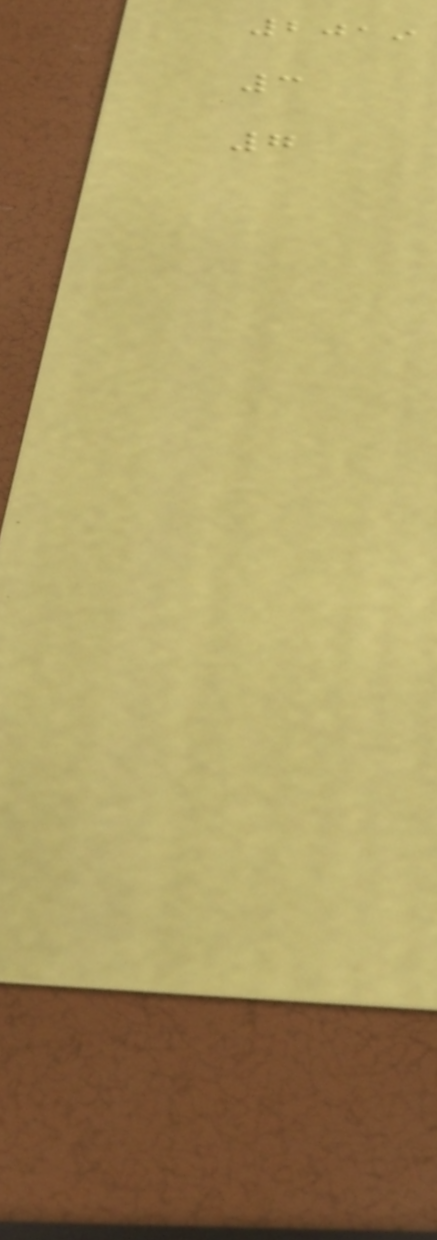2019
3
7
